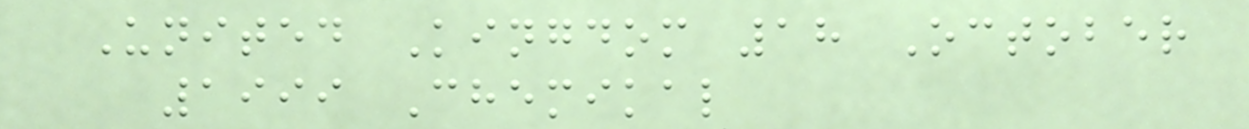United Kingdom 18 October
1999 Chemikal
